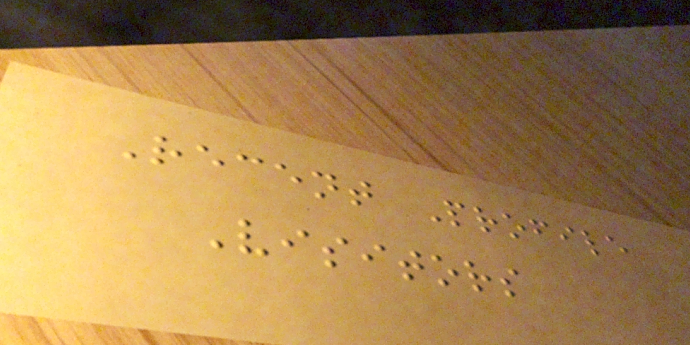Recent Profile
Visitors
